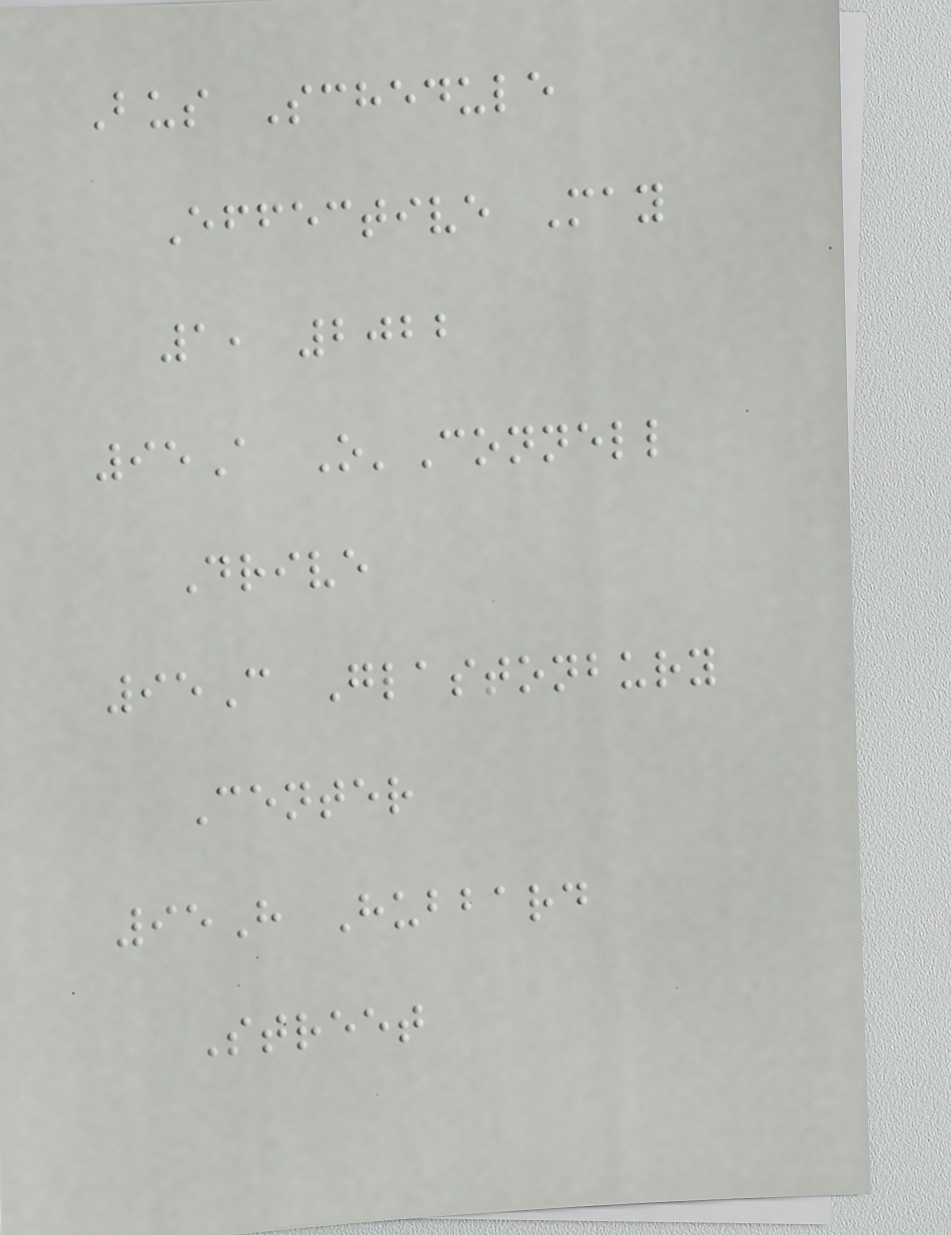Bus Schedule
Effective May
1, 2022
95A O'Connell
Drive
95C Glastonbury
Center
95H Hubbard
Street
